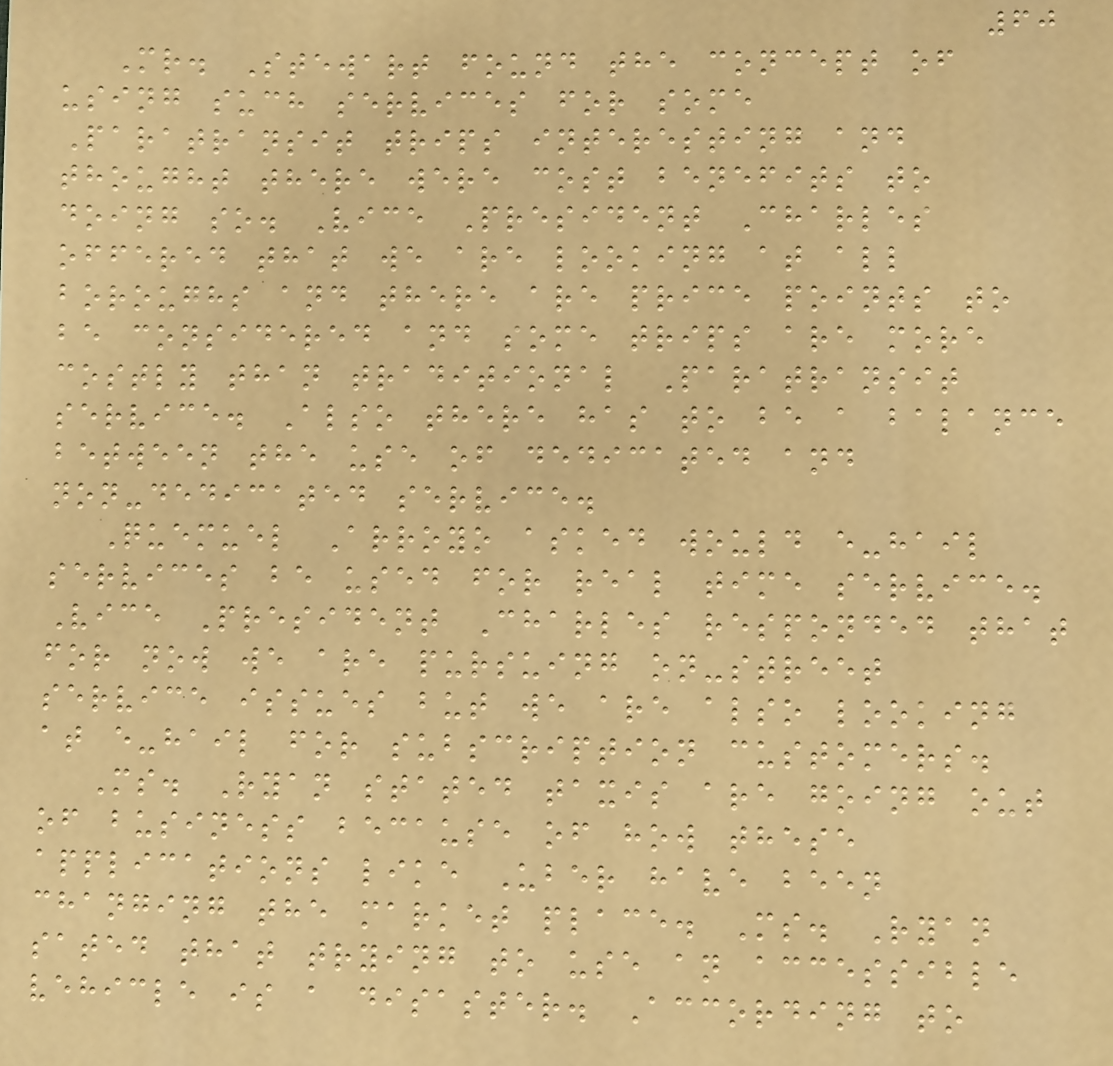60
Mr. Stewart found the concept of
using such services for some
Paratransit trips interesting and
thought there were cost benefits to
doing so. Vice President Charles
offered that we are looking at all
boroughs and there are price points to
be considered and some trips are more
costly than traditional Paratransit
service. Also there has to be a balance
between the use of dedicated and
non-dedicated service.
Quemuel Arroyo asked would e-hail
services be used for real time service.
Vice President Charles responded that
for now we are pursuing on-street
service issues but we are also looking
at e-hail for subscription customers.
Ms. Ryan stated taxis are going out
of business because of how these
applications like Uber have been
changing the market place. Ms. Ryan
sated that trying to use an accessible
vehicle is a disaster. According to
